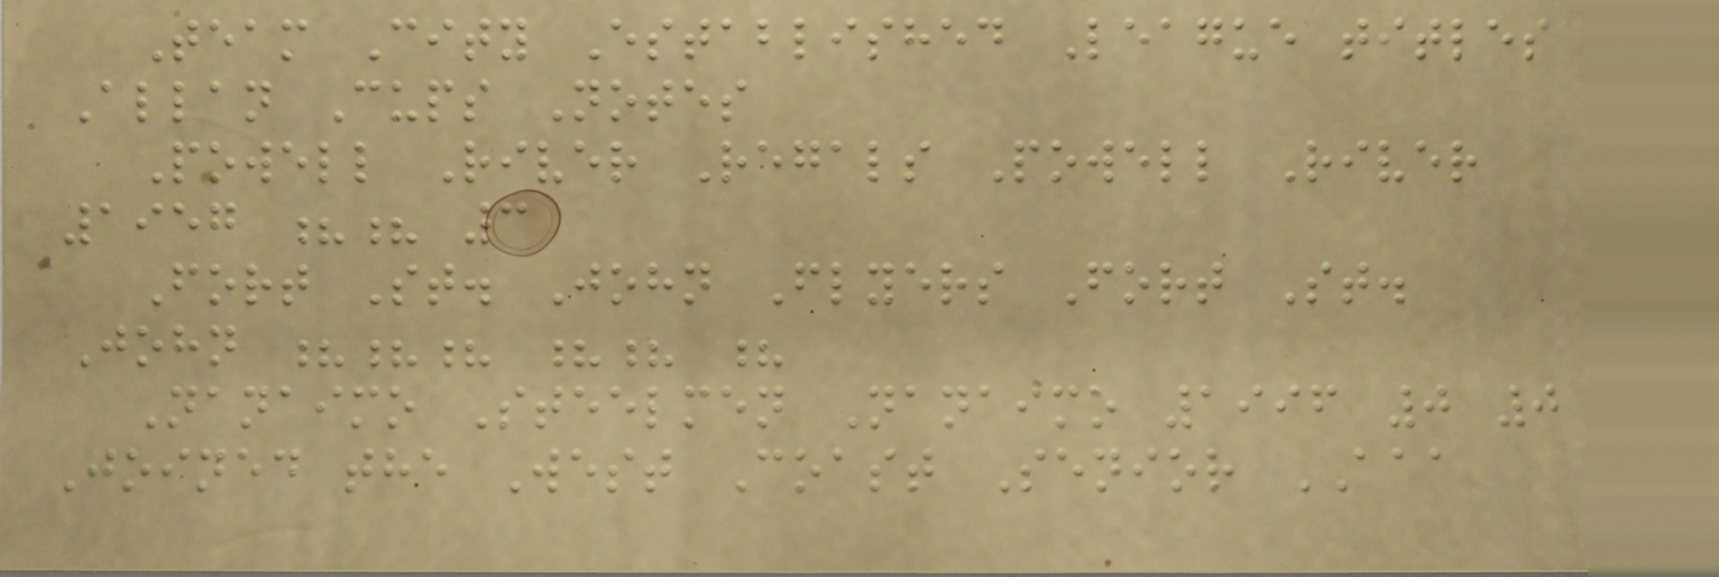Team City Established League titles
Allan Cups Notes
Powell River Regals Powell River
1957 ?? 3
Fort St. John Flyers Fort St.
John ??? ?? ?
Nanaimo Steelmen Nanaimo 1996 0 0
Joined the West Coast Senior AAA
